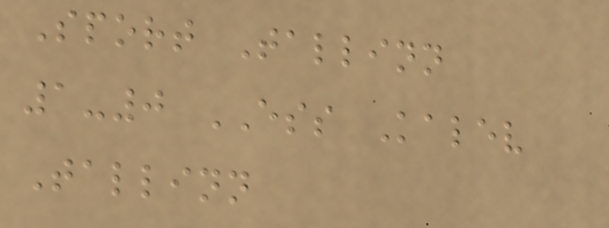Sport Tallinn
1-0 ESS Kalev
Tallinn
